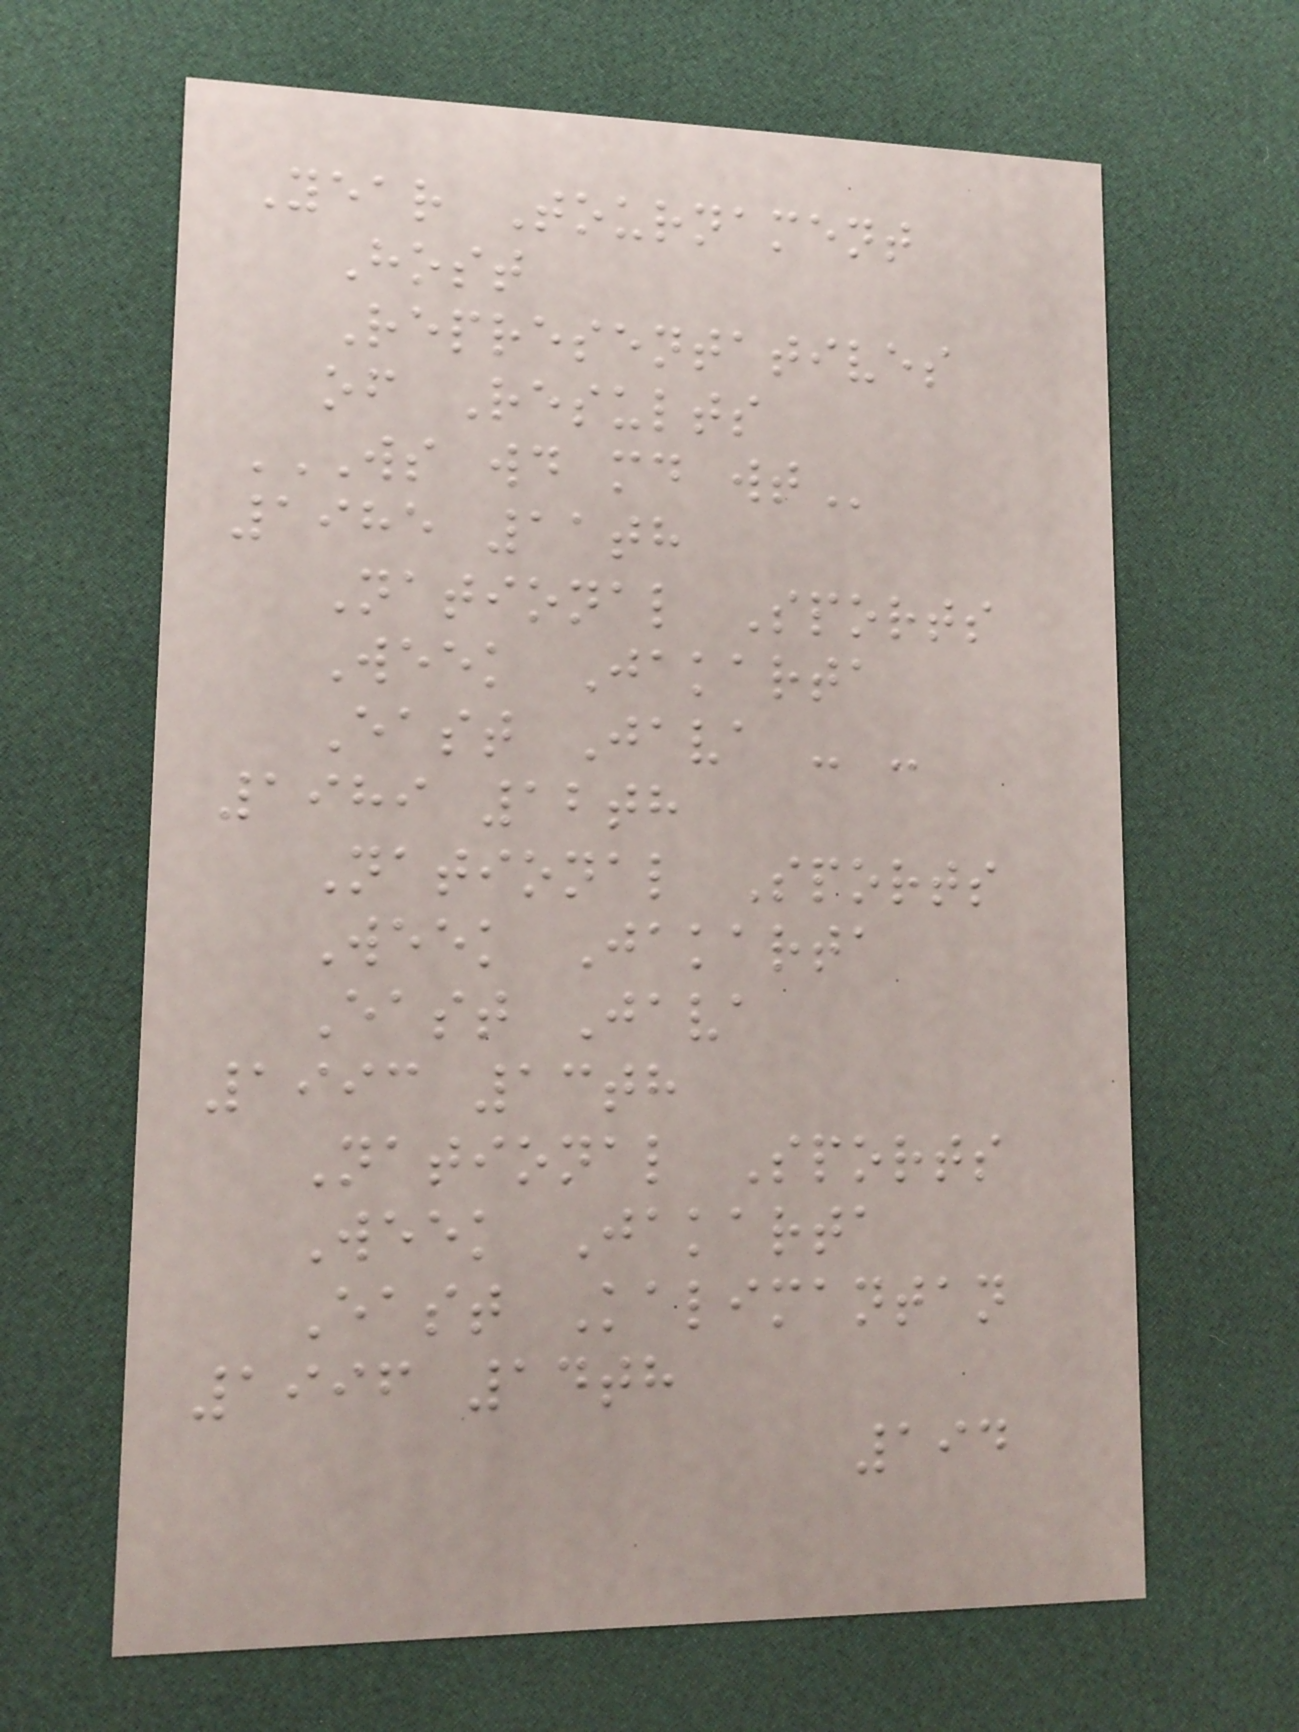Year Tournament
Host
Representatives
of Results
WS WD MD WT
1985 11th
National Sports
Week Jakarta
East Java - -
1989 12th
National Sports
Week Jakarta
East Java
1993 13th
National Sports
Week Jakarta
East Kalimantan
1996 14th
194
